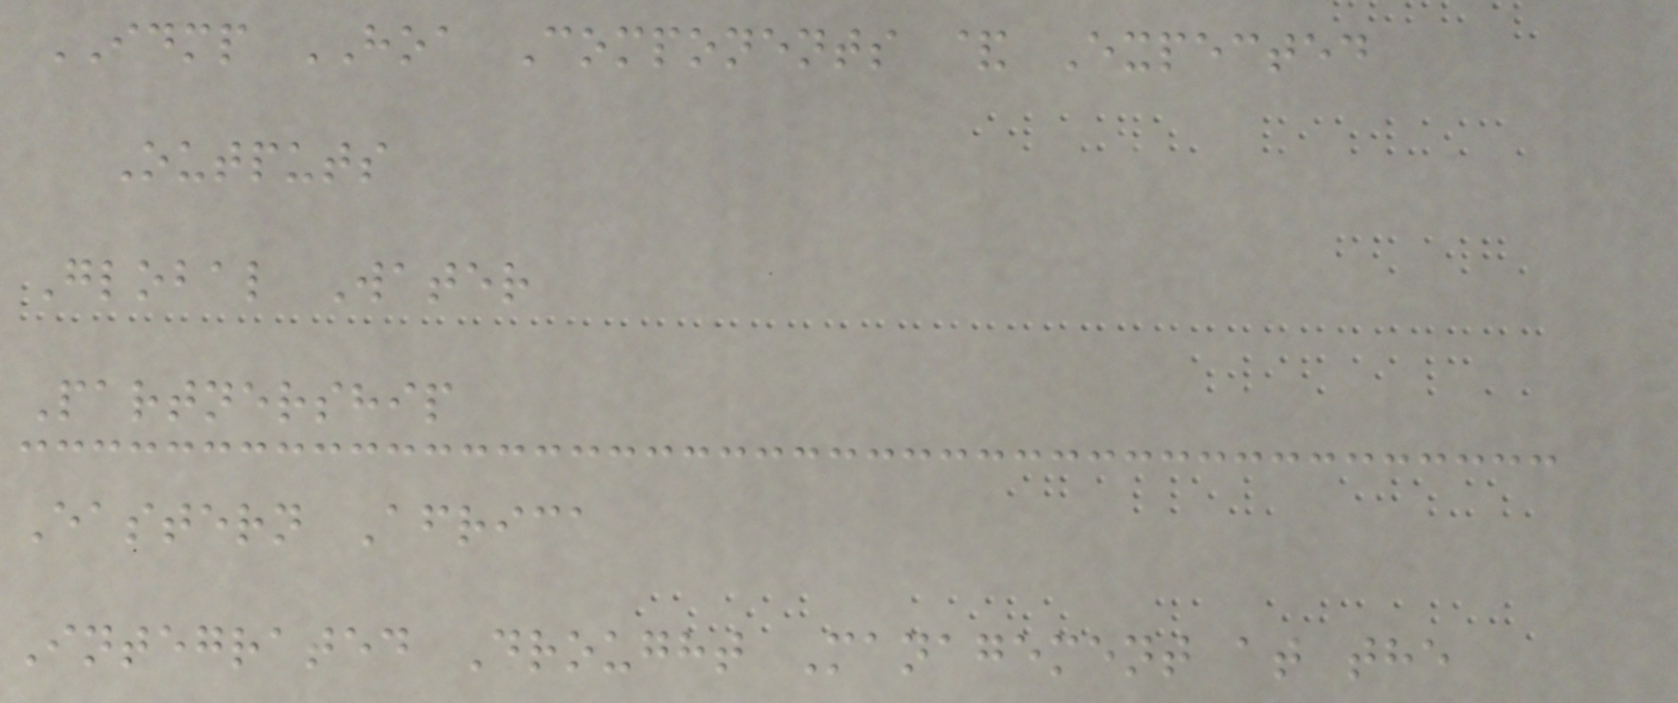IDMP HOA Components & Expected
Outputs
Global Water
Partnership
Eastern Africa
Integrated Drought Management at the
